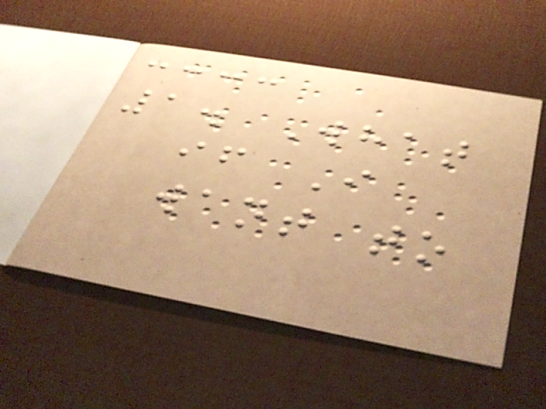1. What
if I
want to
